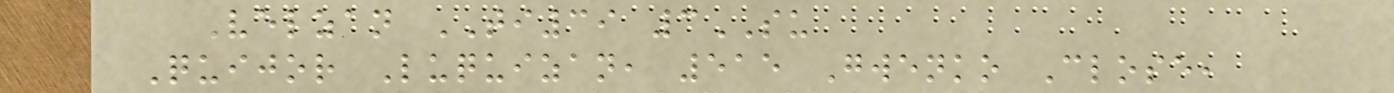Velzan TI39 3SU
Quijor Luquizan, 515 Gwenko Close,
